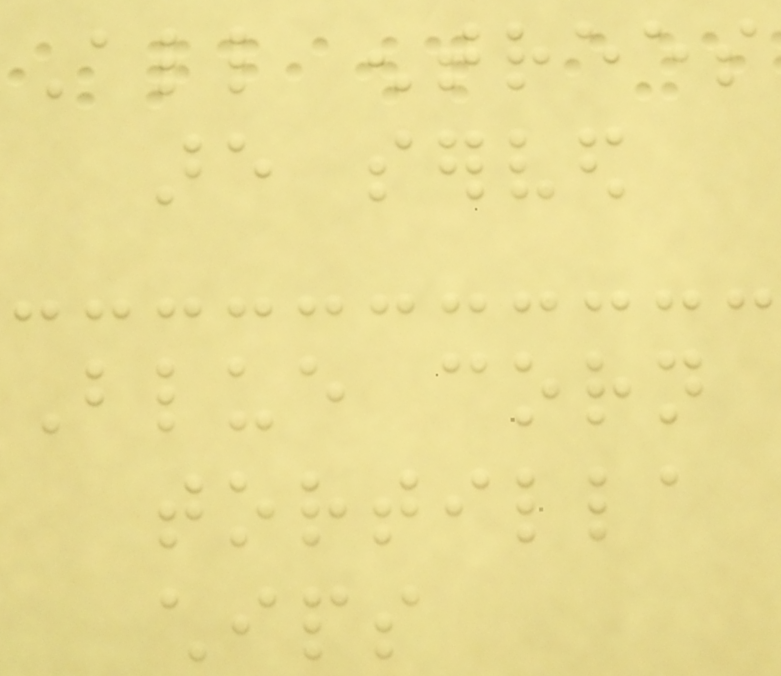All entrees
are served
Blue corn
tortilla
chips
